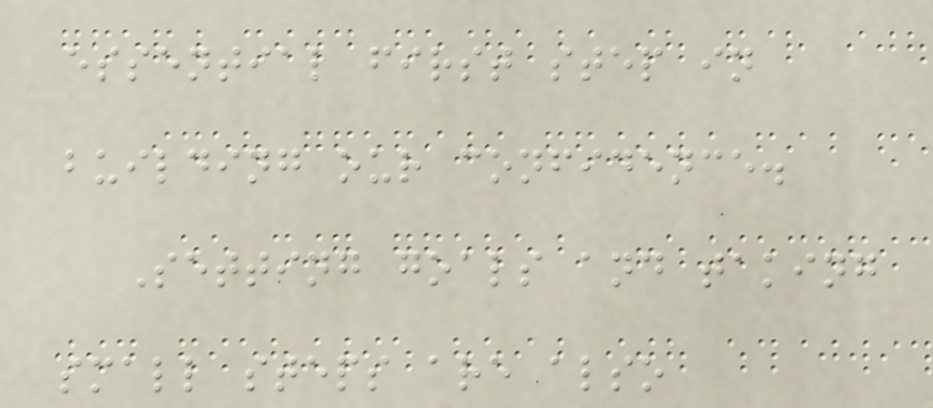essential first step in
building our confidence.
Setting goals and taking
small steps are also
